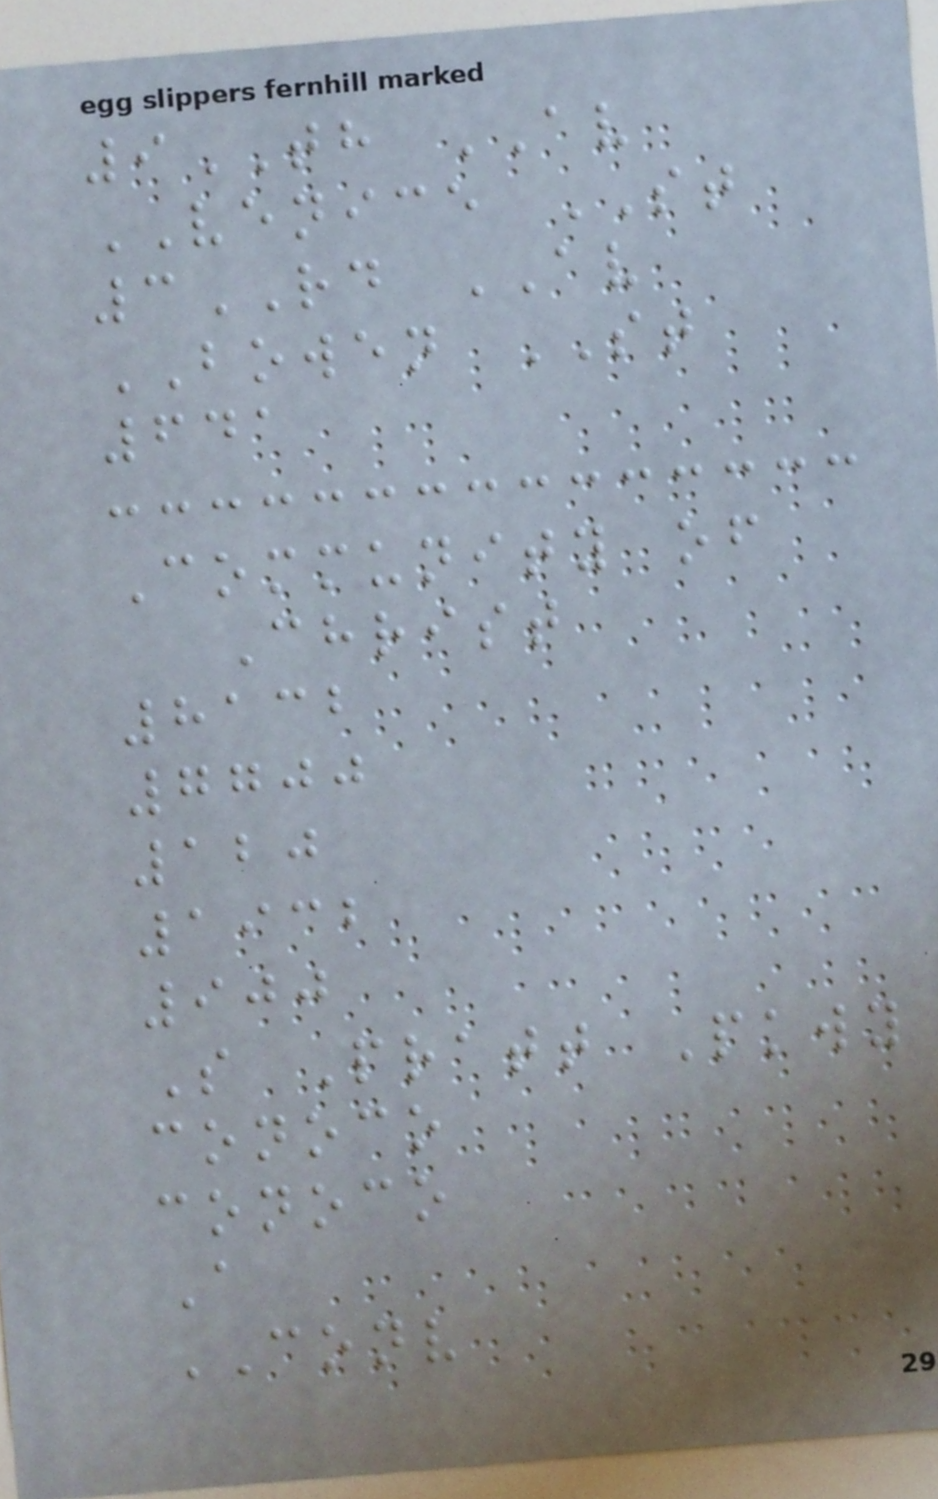9TH AV
VENICE ST
3RD AV
BOWEN ST
641
Community of
Christ
8132
7700
120
1932
900
S Pratt Pkwy
conoco
conoco
A
CONV
